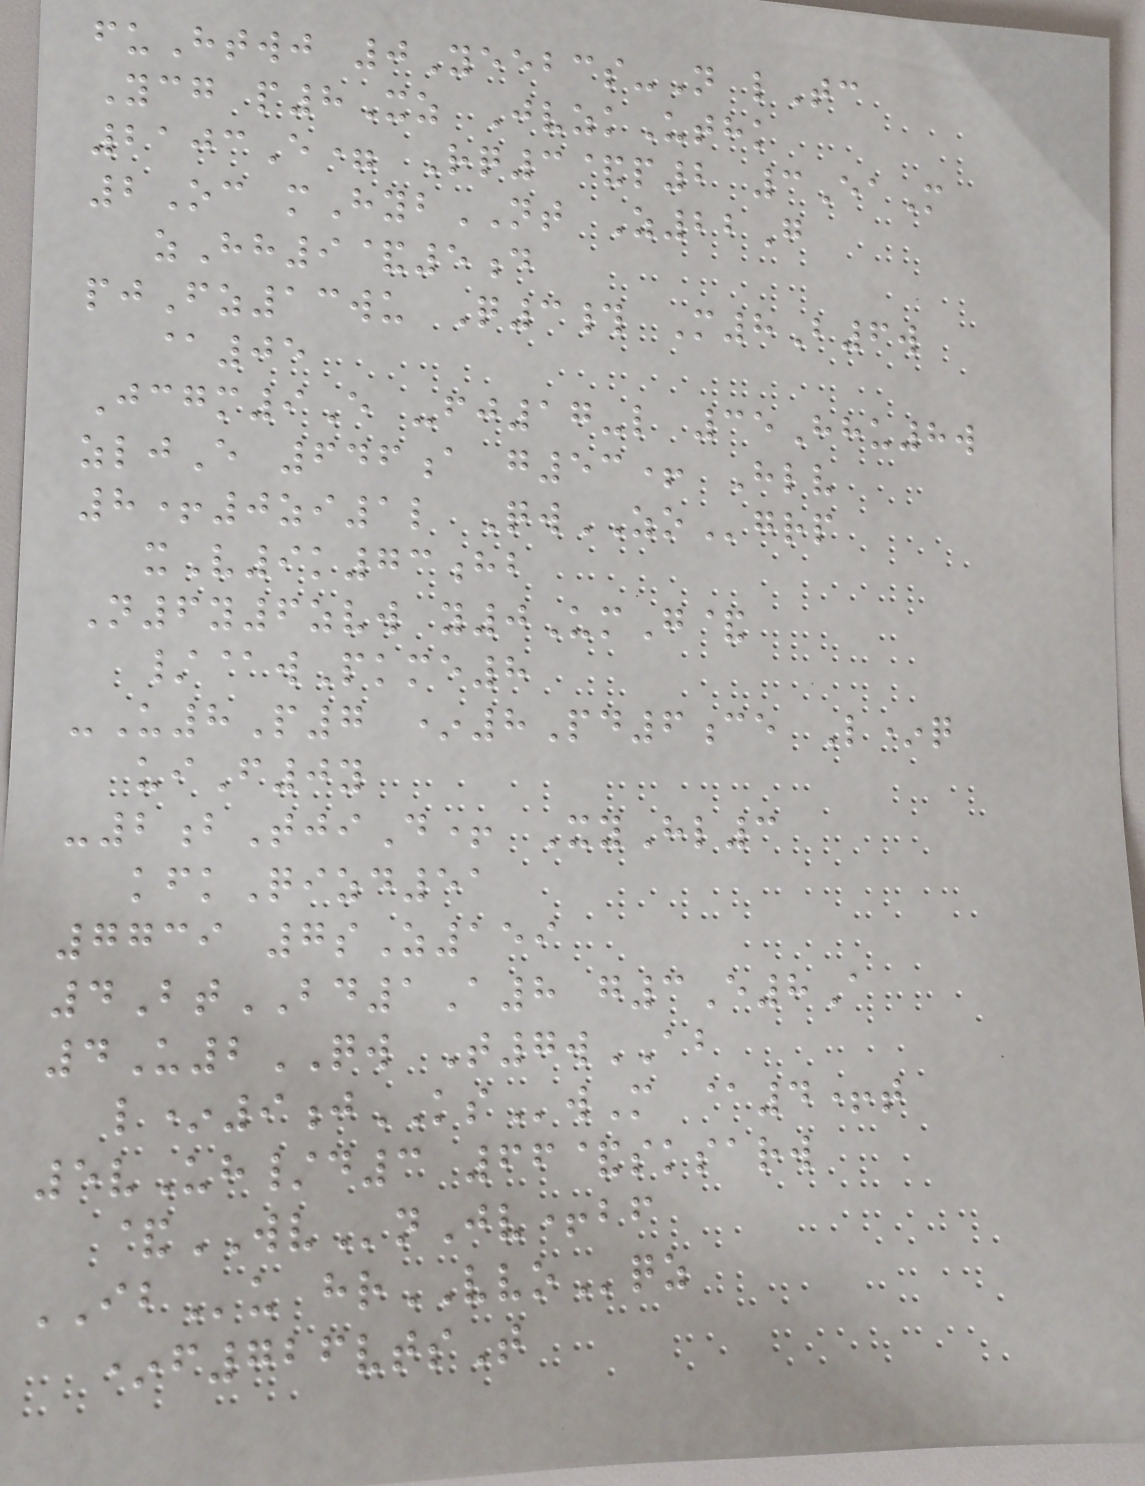fuHtwj 0Yeebcs-N lTc
Ycg p8Xz JvzkUthk
2103E= Rq3&p2 3EaM
2Oc mHybNT Z22G
zHh9&5d
pjFz13wu Q3# M8B6w
@05
Jcgm9E -fj17-l 35Hhu8w
zljE 646a g53+ Hlv
8+0zi1l QwZOgrp
xV9k73hb
N6y6zvw y0UmG&
/@wPkme8
-U8P7 *8Pd6ce L*q
uiF0y
-2bTjiD+ XyHl3
kfkQizd51
7739 7sZ159
4BtBD1A8 g3E8A
4U2QW T7wAB
l*9jKSwM @4+t
5vUh/d3 66&sksarw
&WVnJv+bf
IBu hrVVOqz
*f726vtsT
